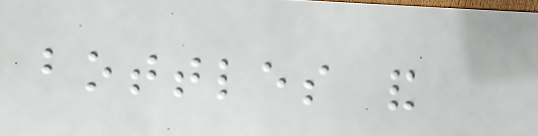bottles and
